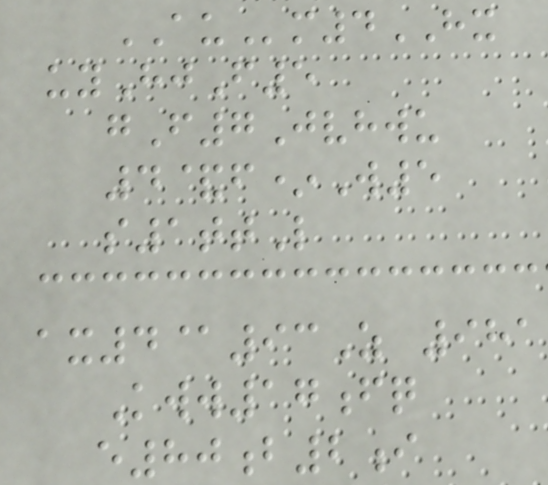AUm4HX
uyHjF5
gF7Jvhwu
4&f*W5
s1ttL
ax4@93Z 981
Kww17fq
e80b2i
